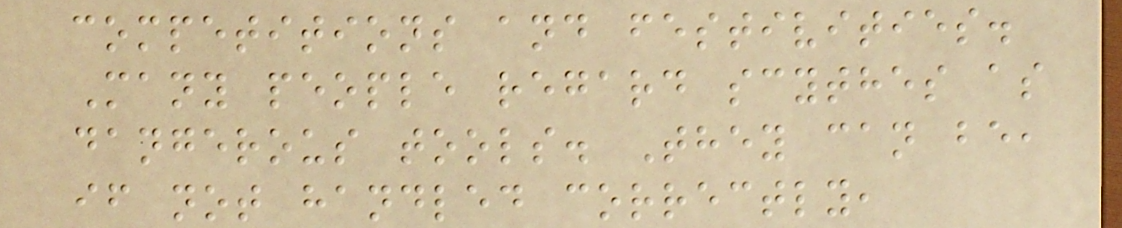competitions and festivities.
Many people regard scythes as
dangerous tools. They can be,
if not handled correctly,
